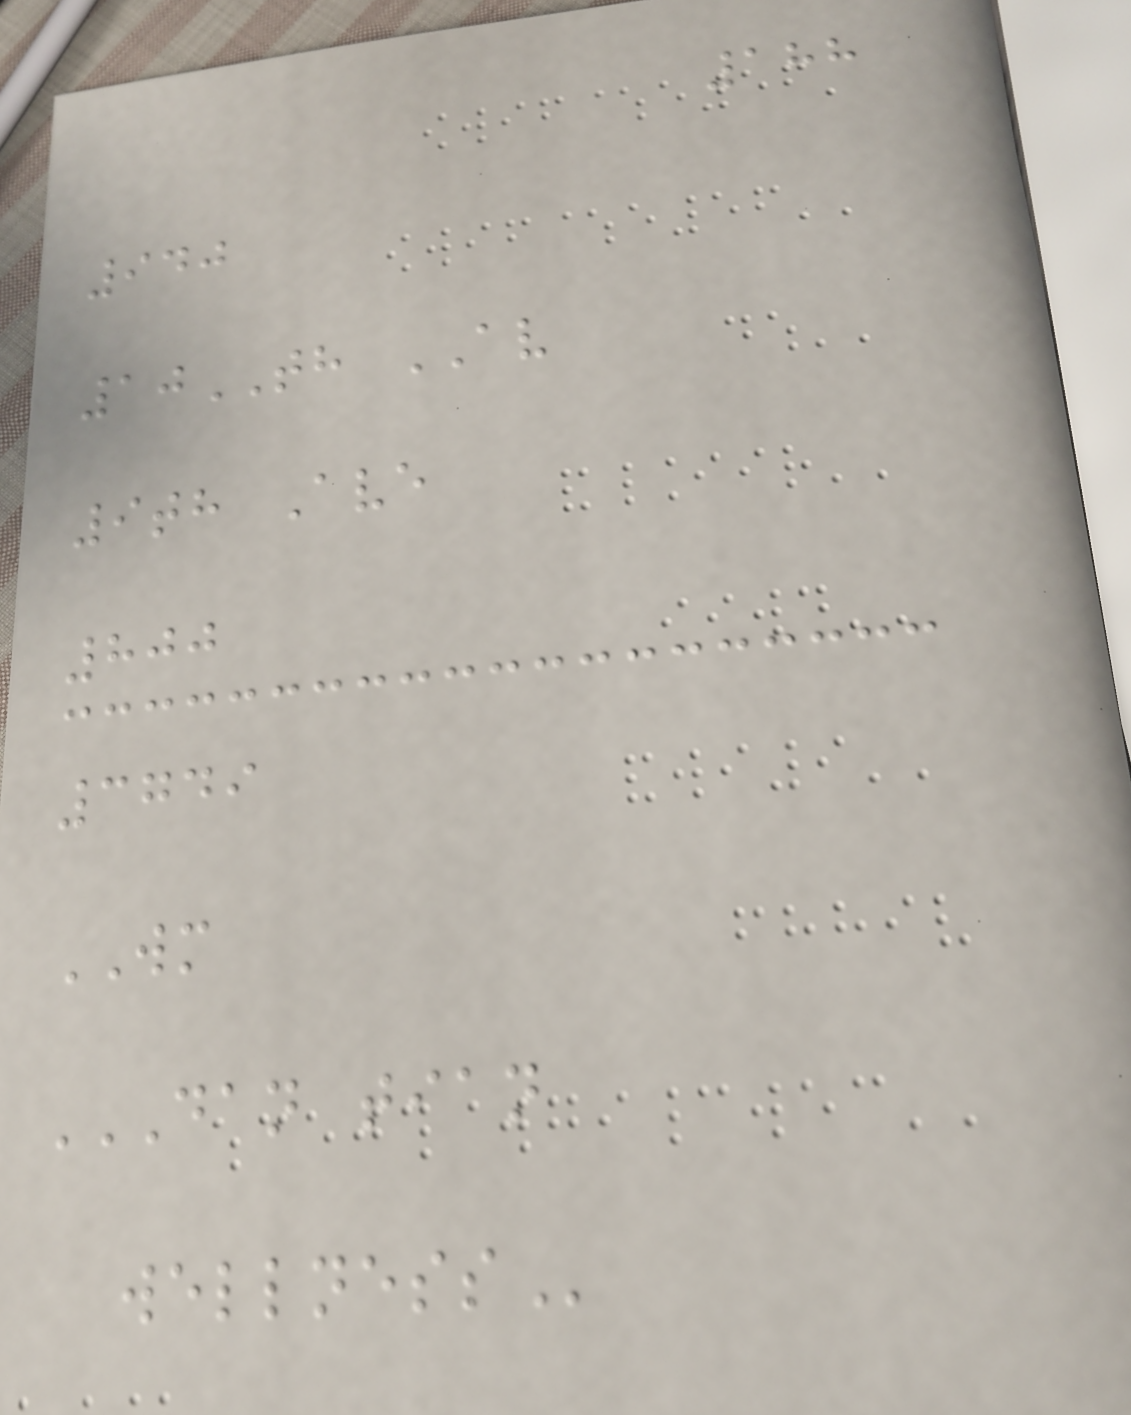188
940
10TH AV
9th Ave
800
3749
WM
DAN TIAN
WELLNESS
